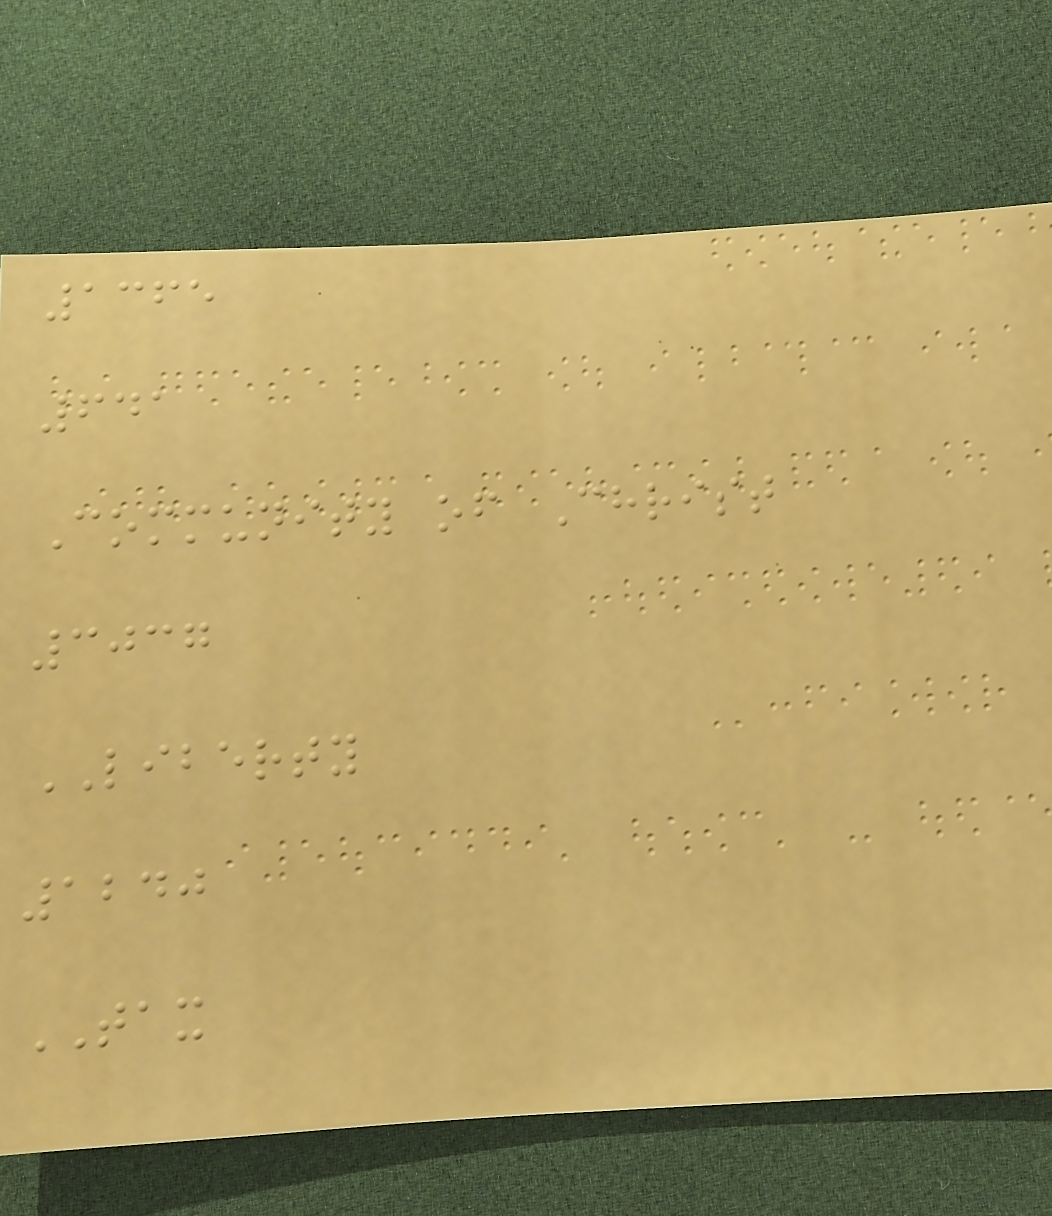1365
641
Community of Christ
3037
LIBERTY
1240
TAX
